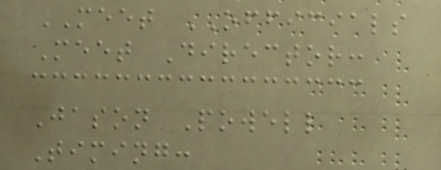MEET OFFICIALS
Meet Director:
Jason Powell
Timing:
